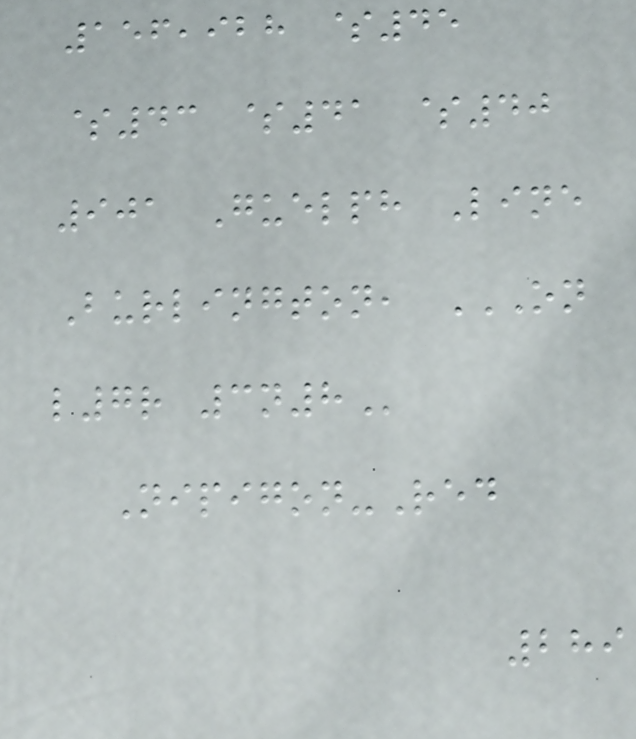156,928 $45
$43 $41 $40
901 Guelph Line
Burlington, ON
L7R 3N8
Nipigon-Red
289
